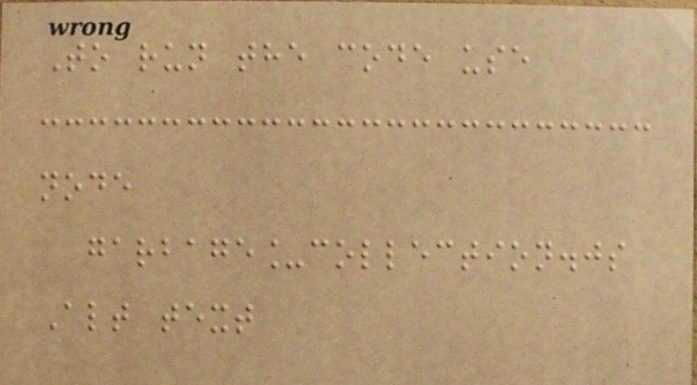To run the code use
node
garbage_collection.js
Alt text
